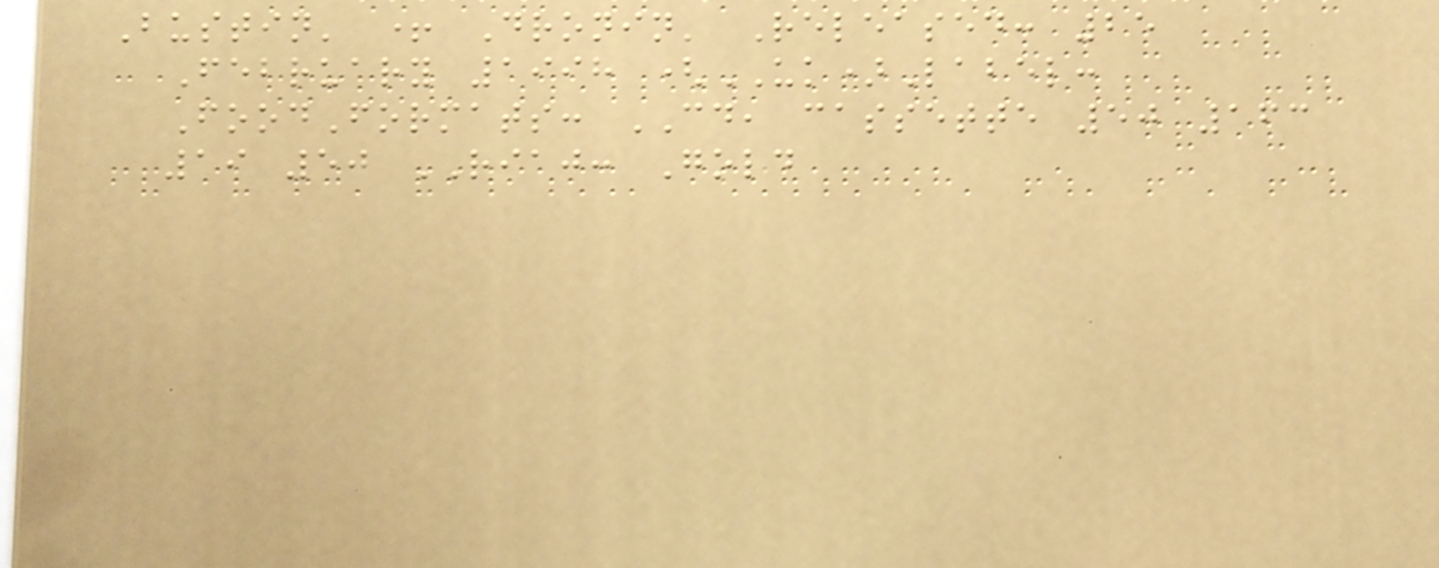Bustin' + Dronin' Released: 25
February 1998 (UK)Label:
FoodFormats: CD, cassette 50 163
19 50 RIAJ: Gold
